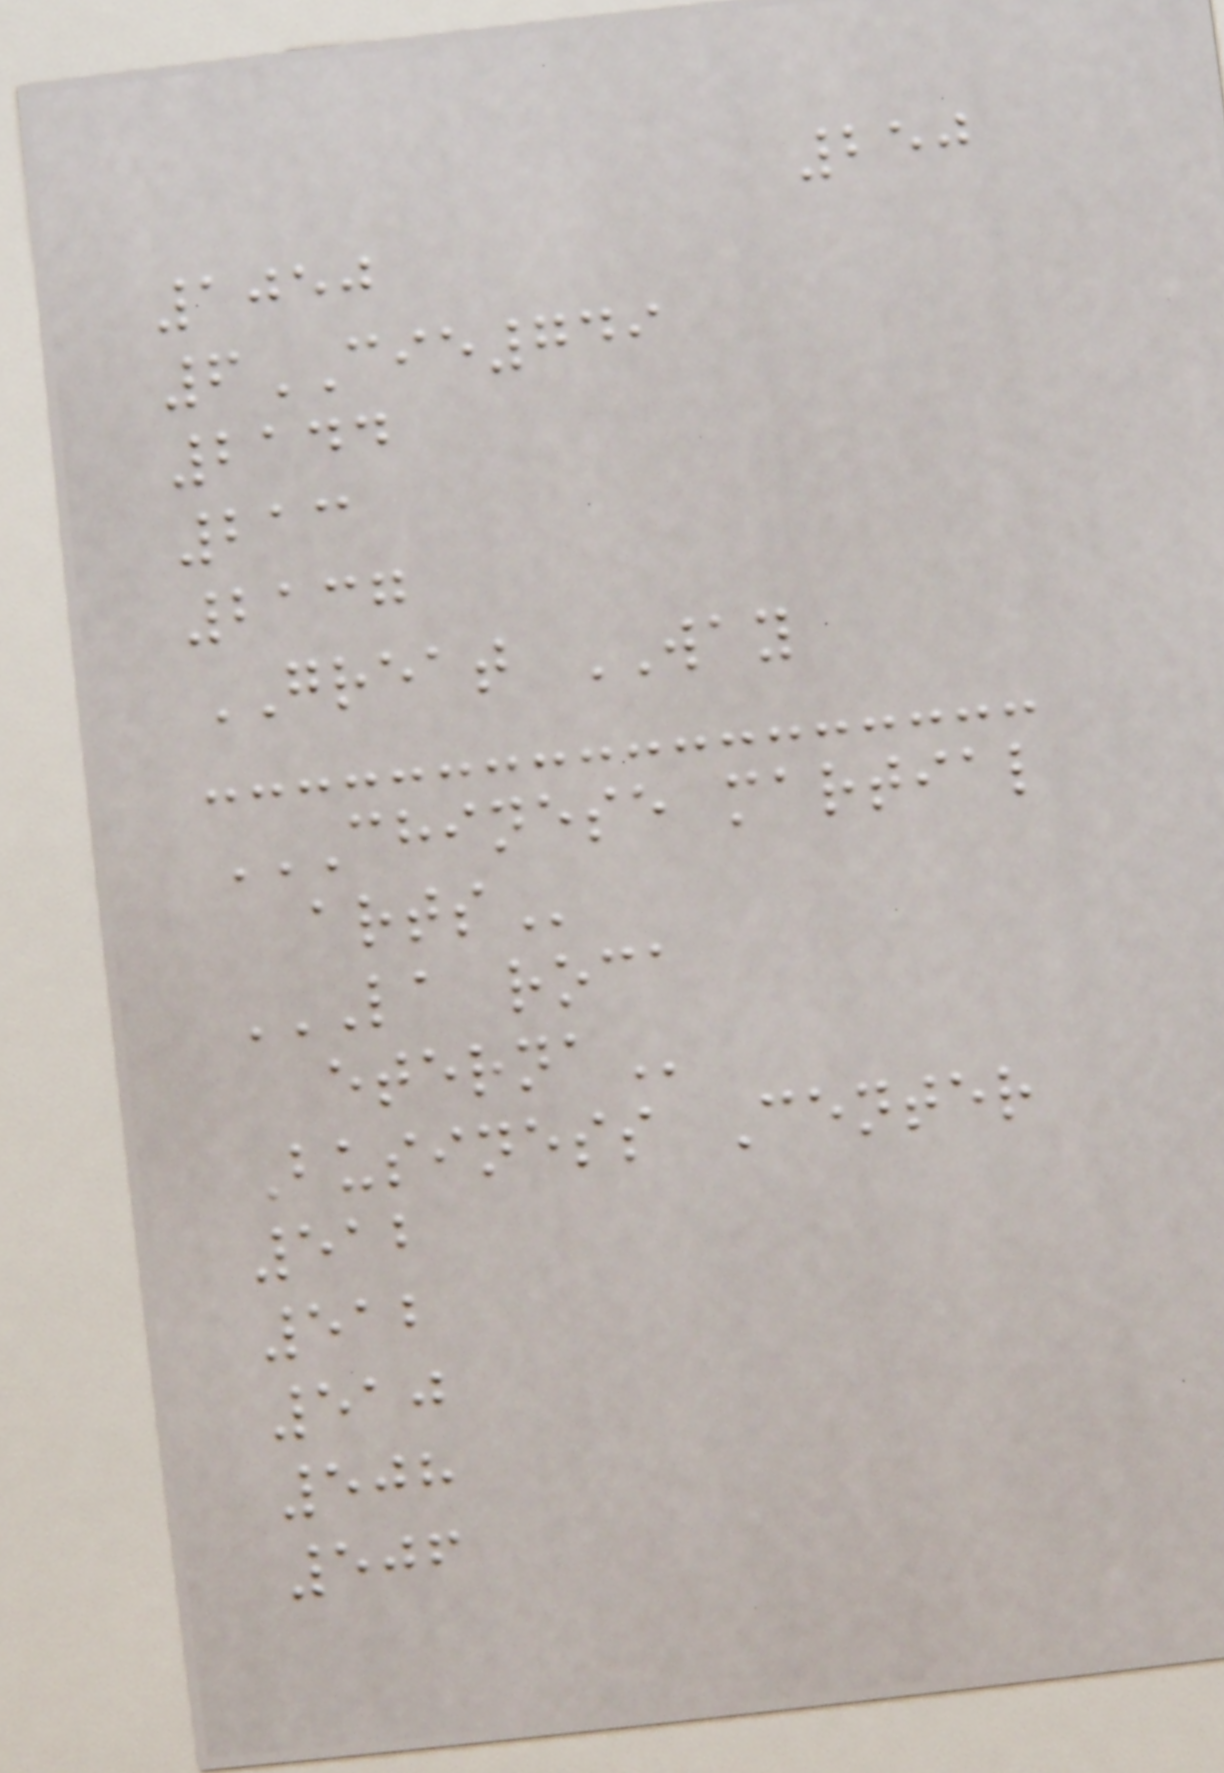250
1050
6CIE749
2144
213
2137
GREAT WAY
CHINESE MARTIAL
ARTS
LA ROCA
ETERNA
Business Center
512
512
510
508
506
